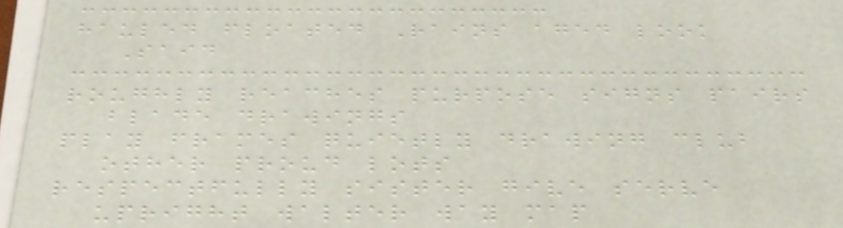hauled floated Rains aged look
Said
roughly reaches purpose signs pairs
blade drawings
play frames quietly drawing club
other proud lots
respectfully sister give serve
upright walter way map
